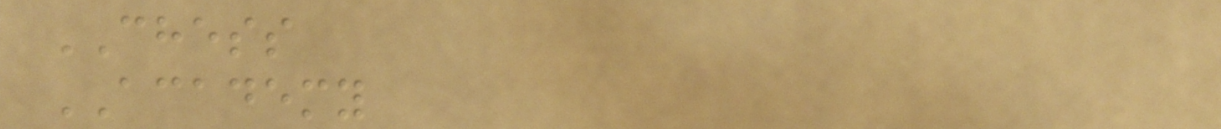CHESS
ACADEMY
